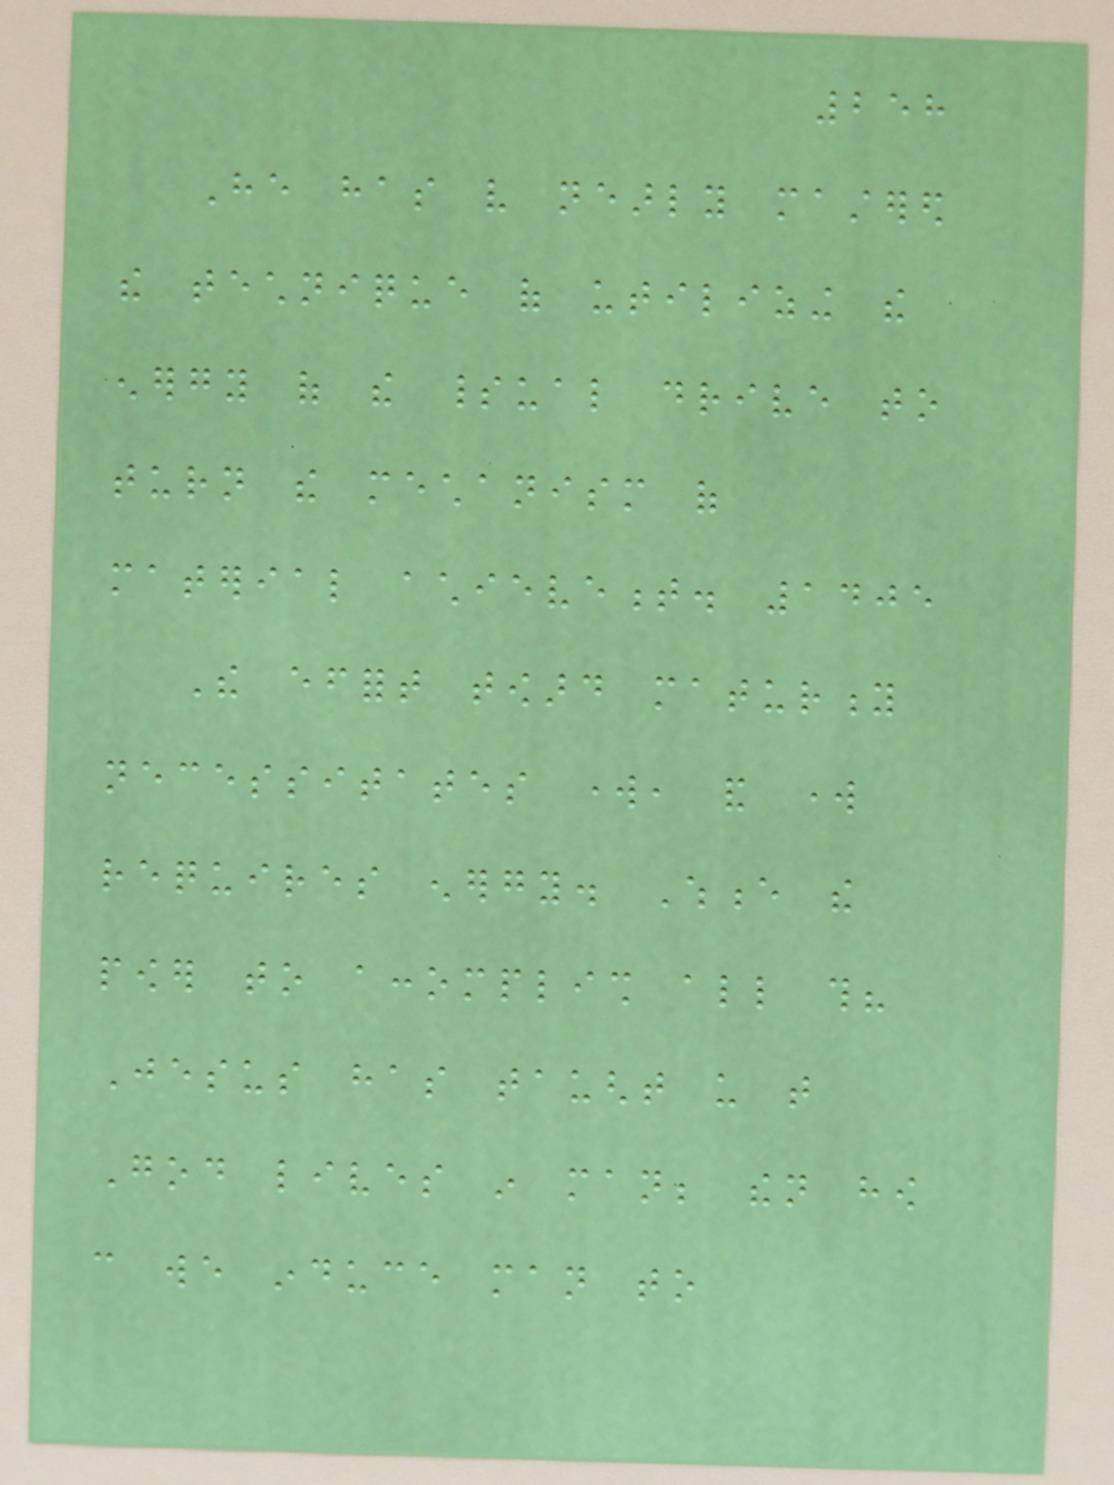258
He has very nearly mastered
the technique of utilizing the
energy of the spiritual drive to
turn the mechanism of
material achievement. 1405
The effort toward maturity
necessitates work, and work
requires energy. Whence the
power to accomplish all this?
Jesus has taught us that
God lives in man; then how
can we induce man to
